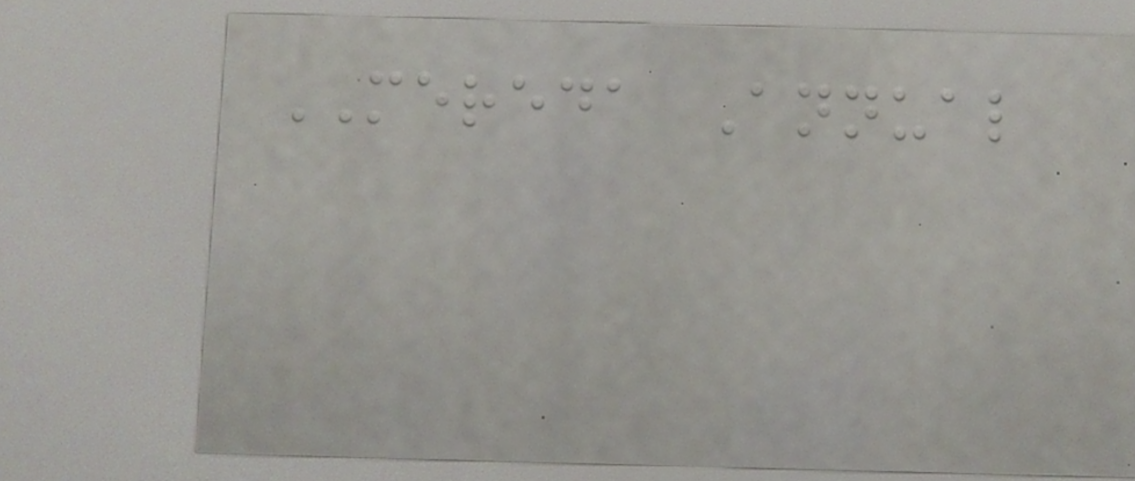MEREDA Annual
